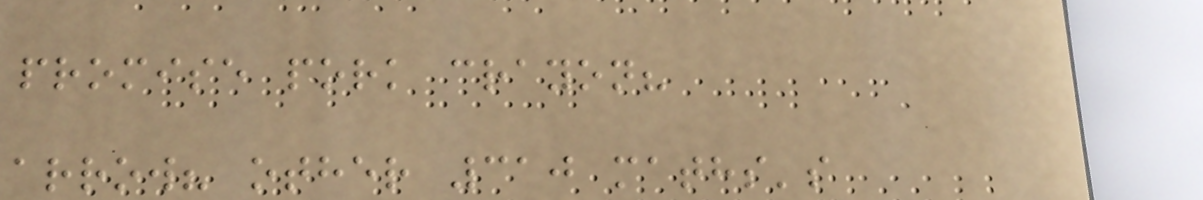promise pork crayon?
arrow? other 310 maths's
